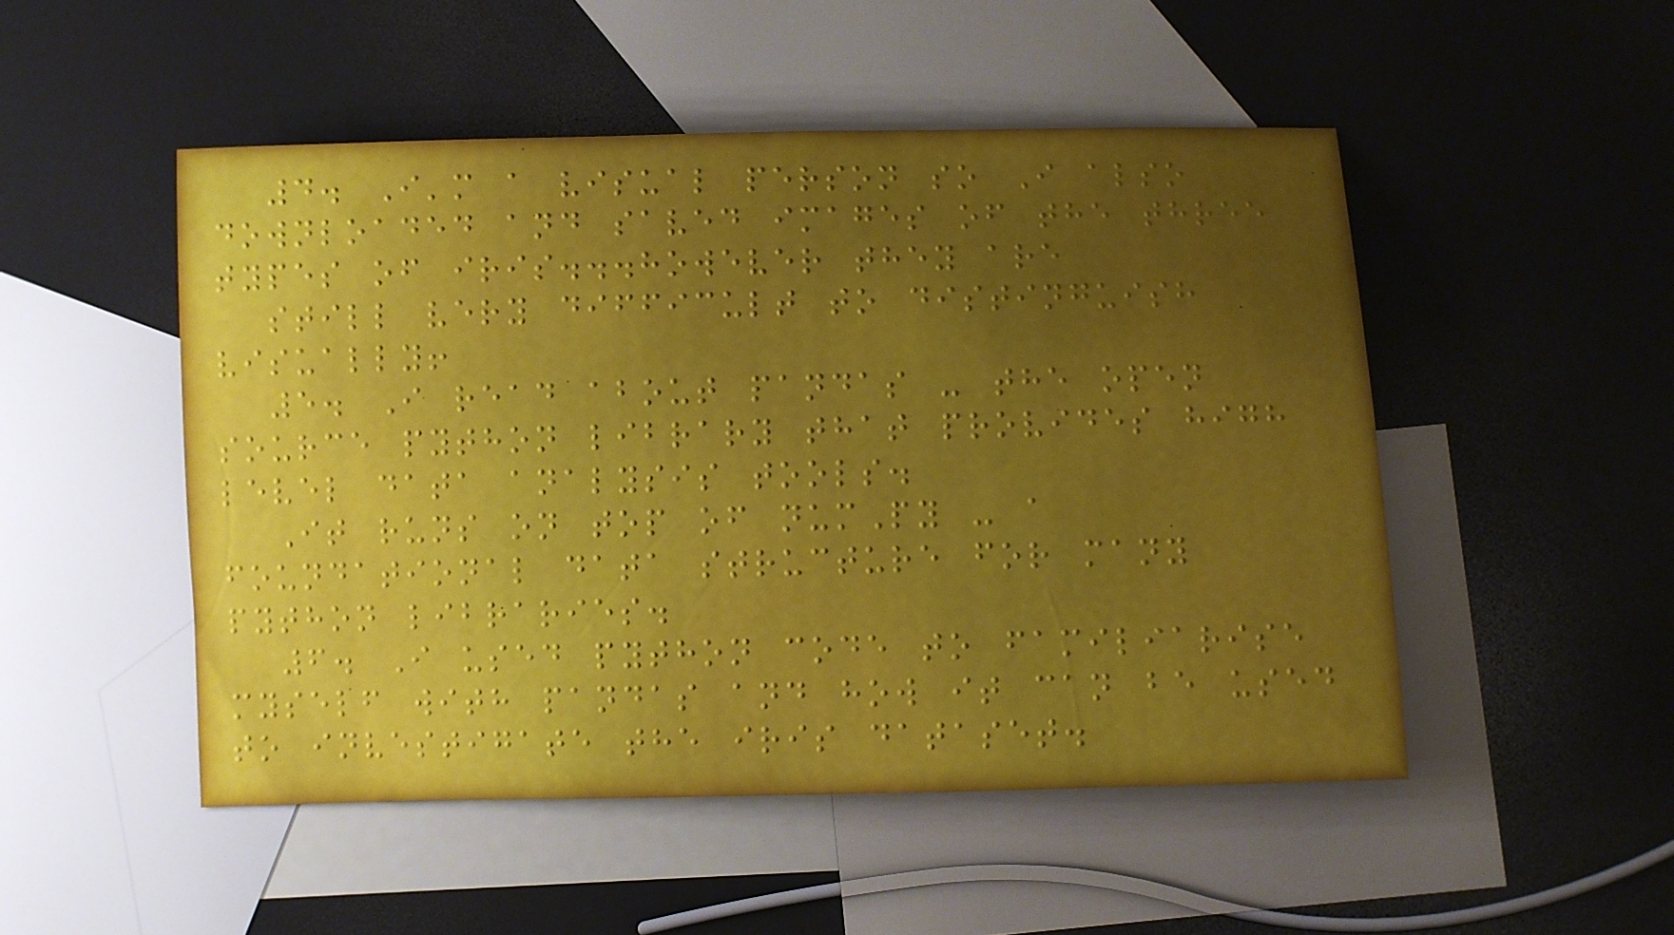4. I'm a visual person so I also
downloaded and saved images of the three
types of iris...however they are
still very difficult to distinguish
visually!
5. I read about pandas - the open
source python library that provides high
level data analysis tools.
It runs on top of numPy - a
foundational data structure for many
python libraries.
6. I used python code to familiarise
myself with pandas and how it can be used
to investigate the iris dataset.
